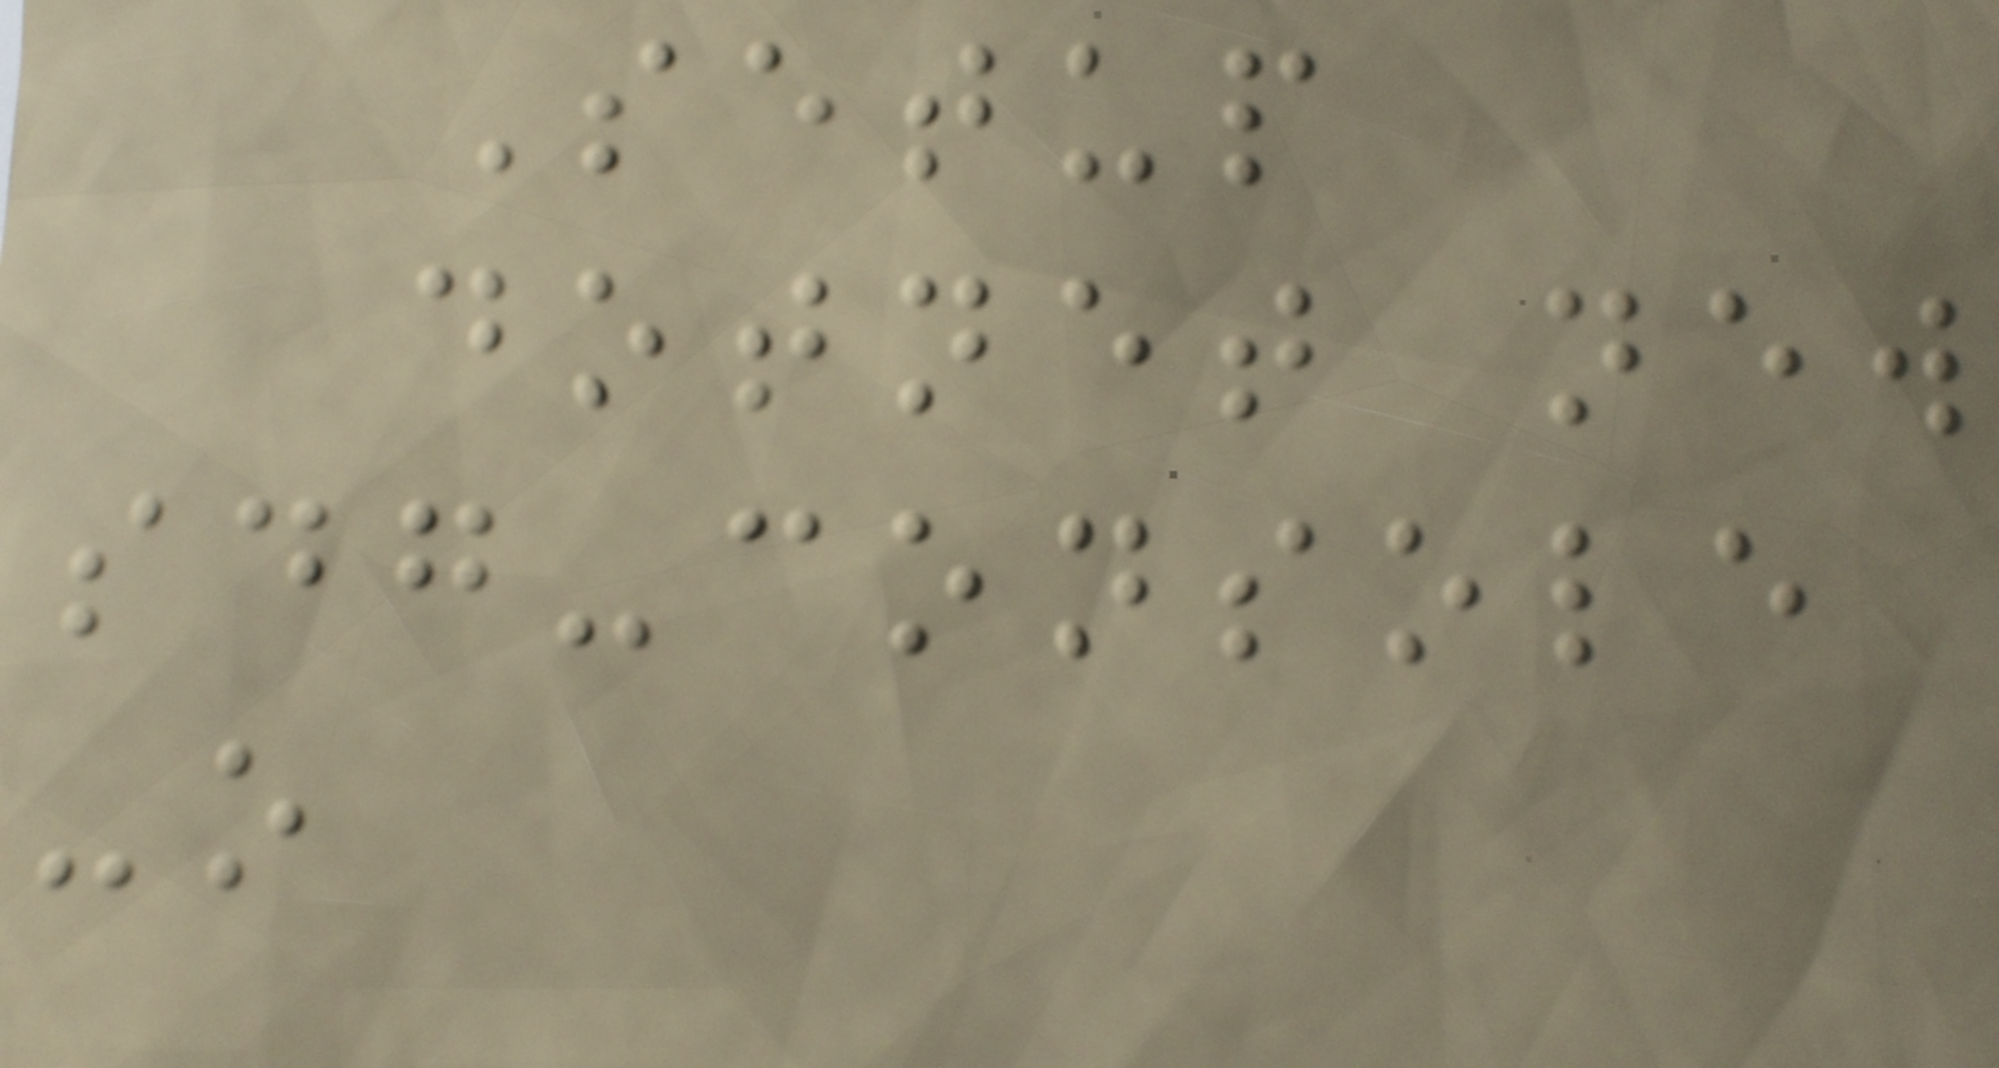Setup
dotnet new
sdg-console
-o
